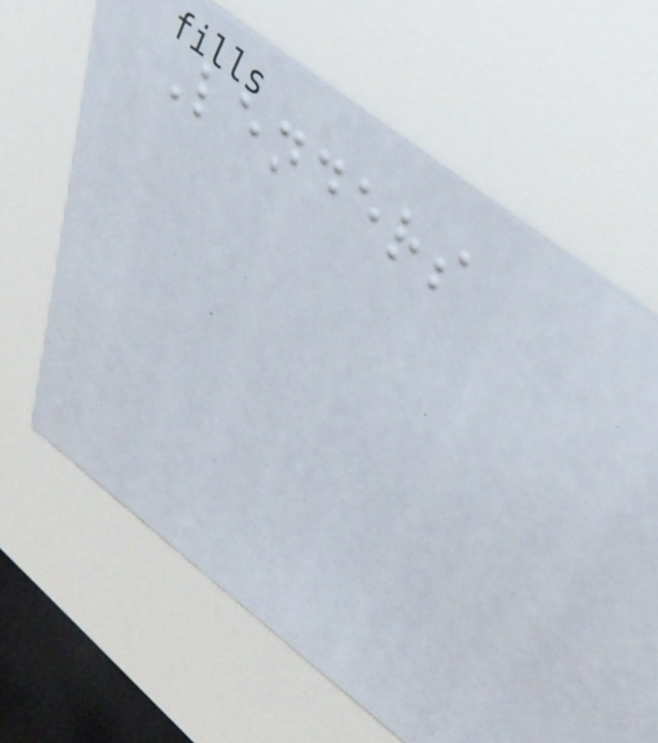Lenders
